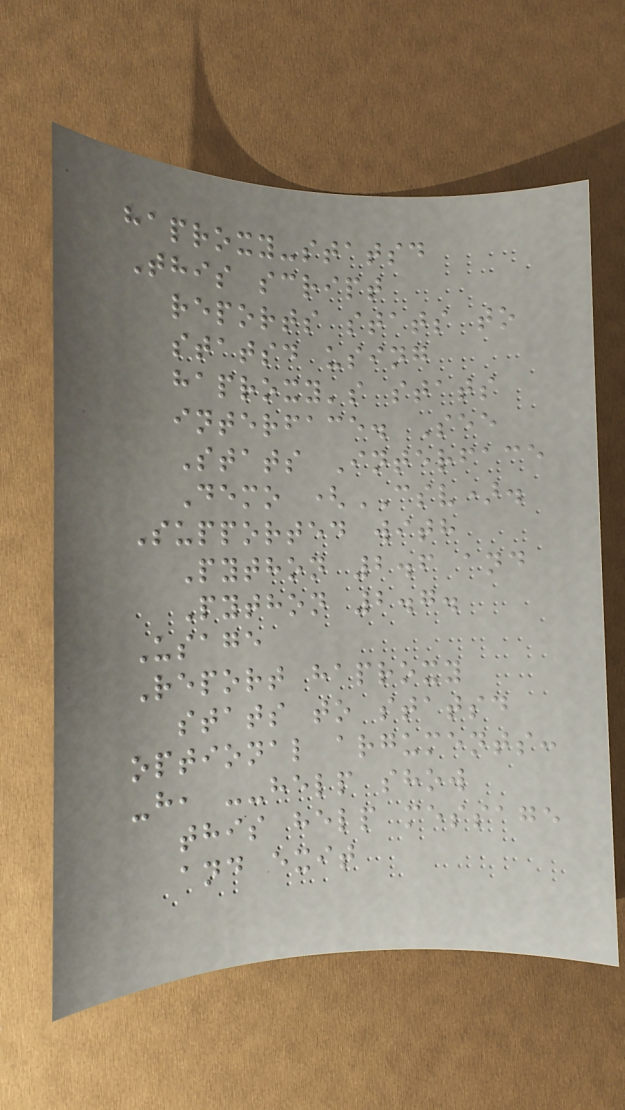haproxy-statsd
This script
reports stats to
statsd using
haproxy's stats
interface. See
Stats Interface
Demo (CSV).
Supported with
Python 2.6 and
Python 2.7.
Usage
Report haproxy
stats to statsd
optional arguments:
-h, --help show
this help message
and exit
